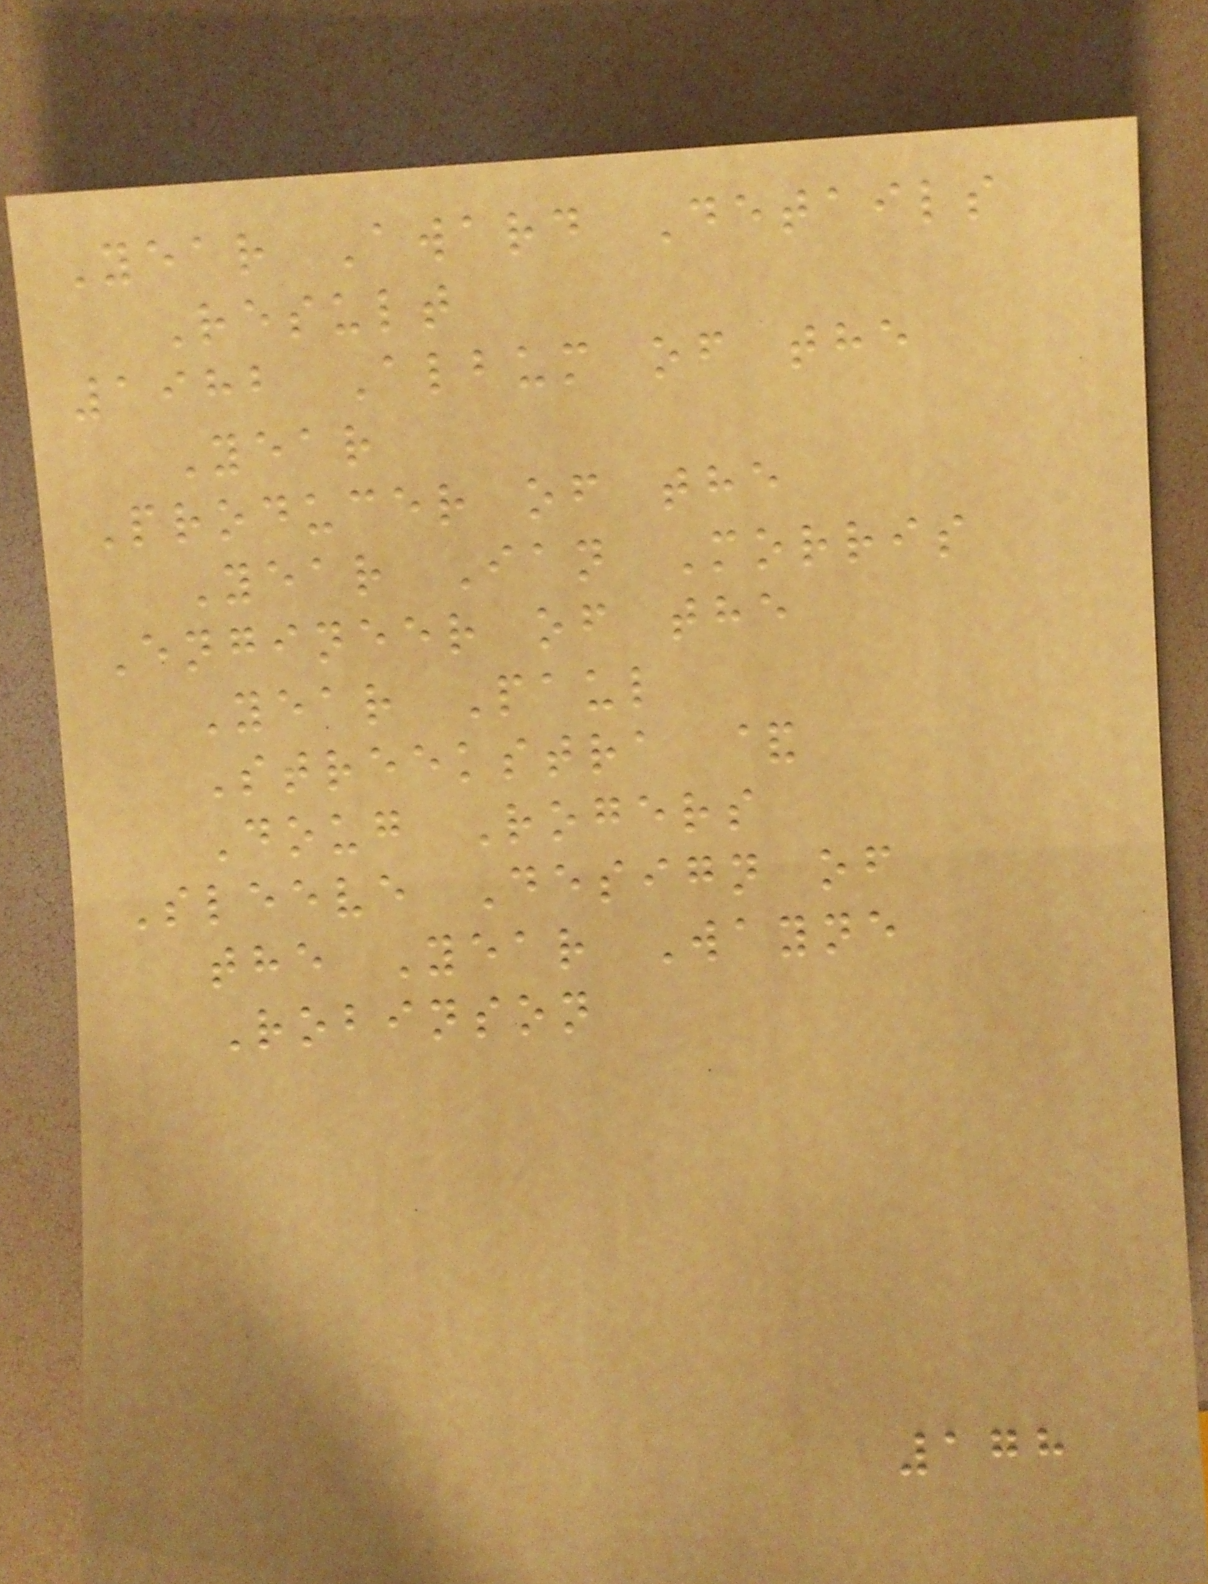Year Award Details
Result
1982 Album of the
Year
Producer of the
Year Ian Morris
Engineer of the
Year Paul
Streekstra &
Doug Rogers
Sleeve Design of
the Year Wayne
Robinson
178
